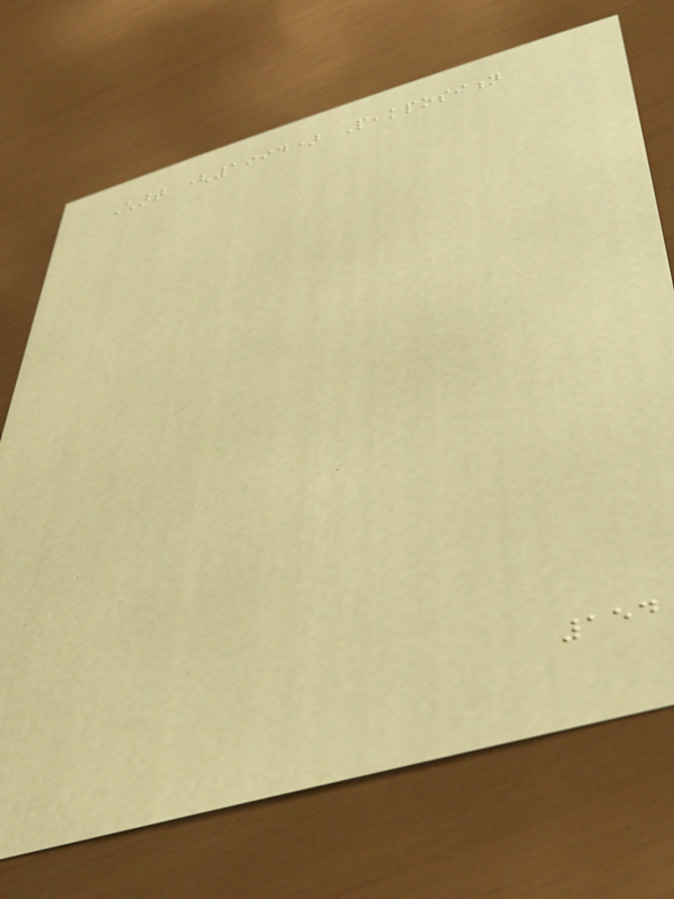Chart (1994) Peakposition
154
